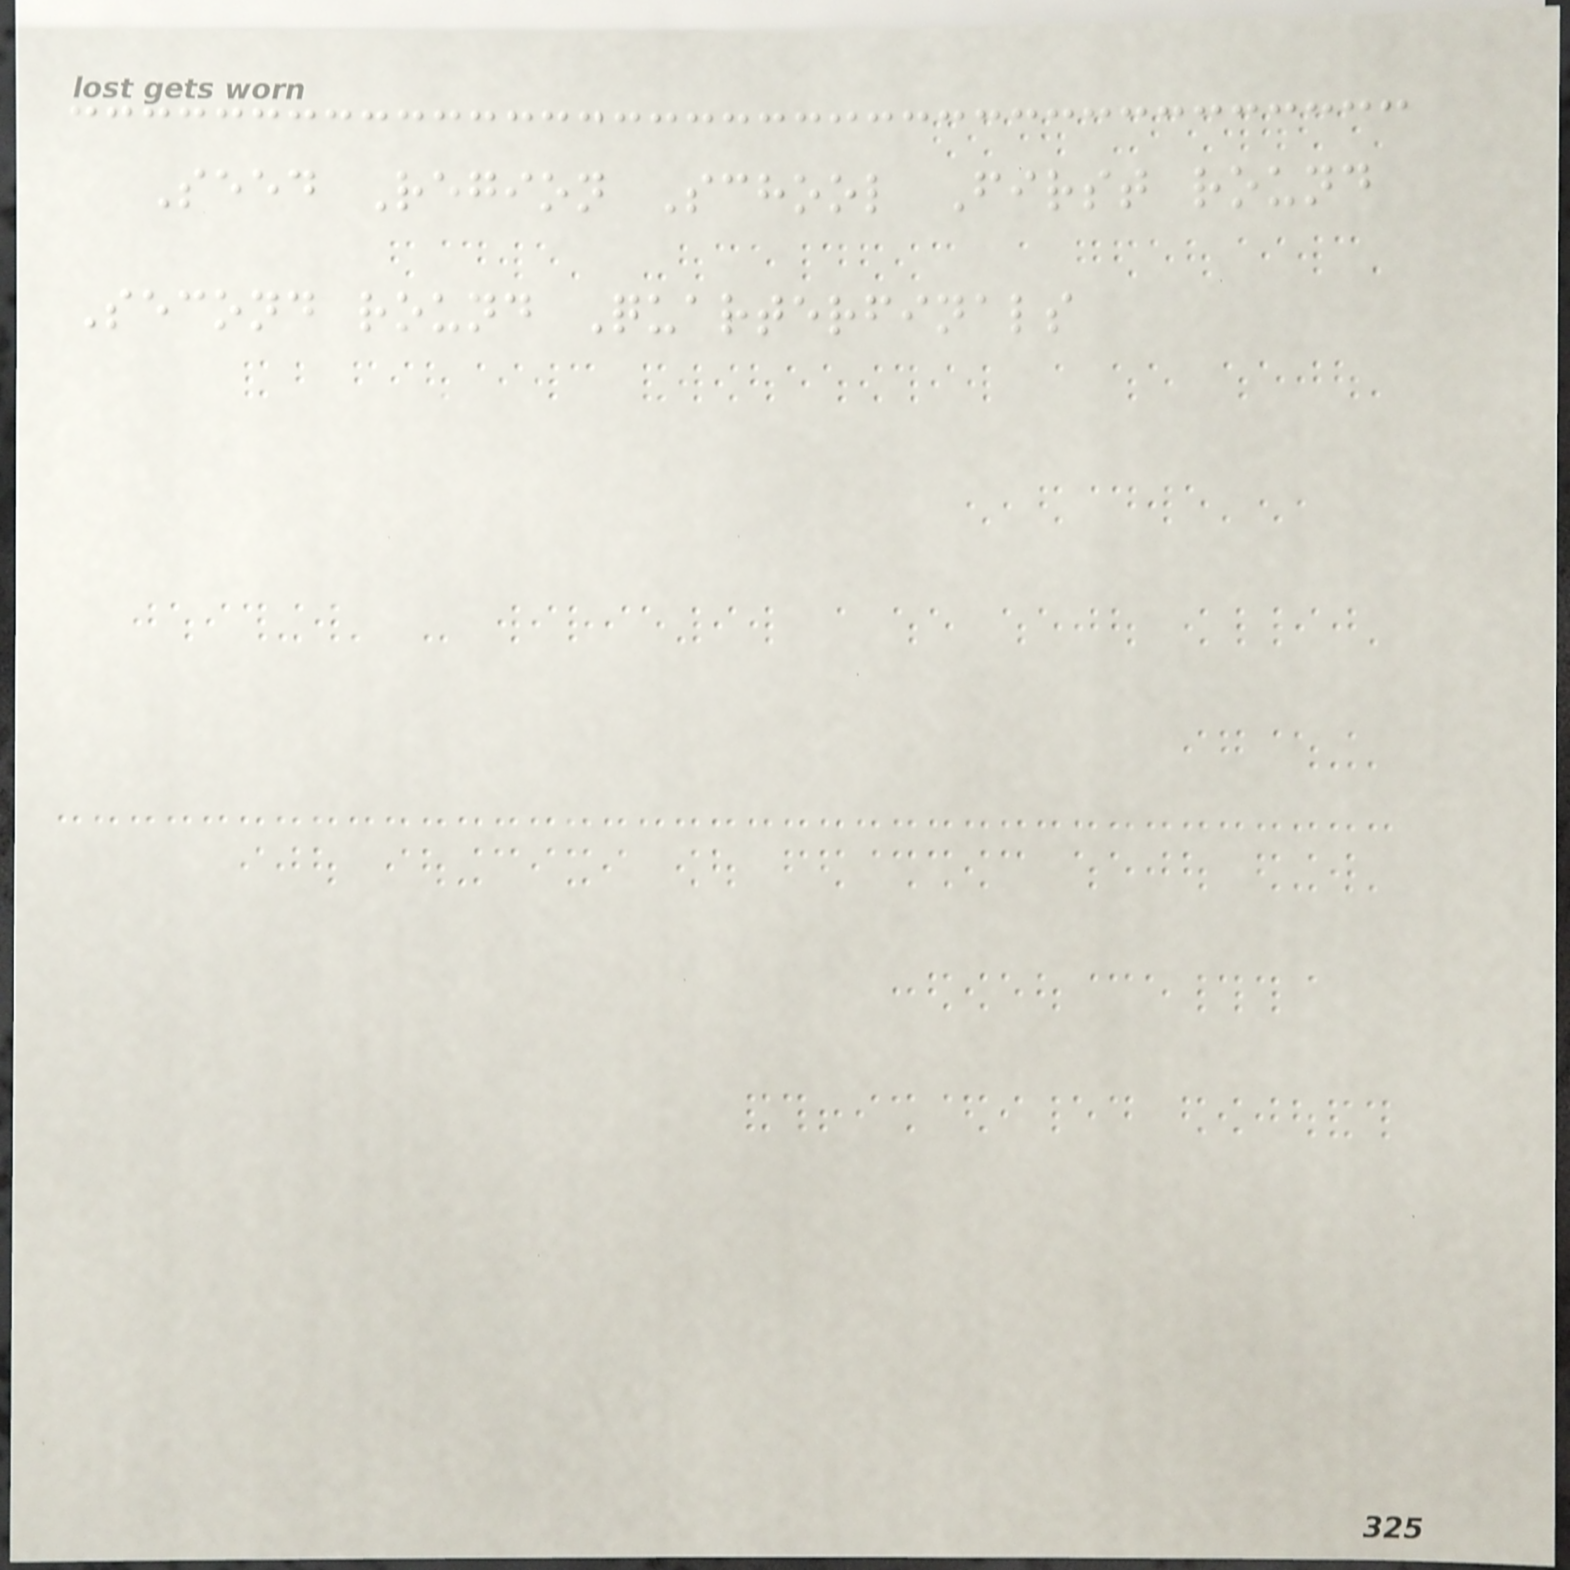Seed Region School First round
Second round Quarterfinals
